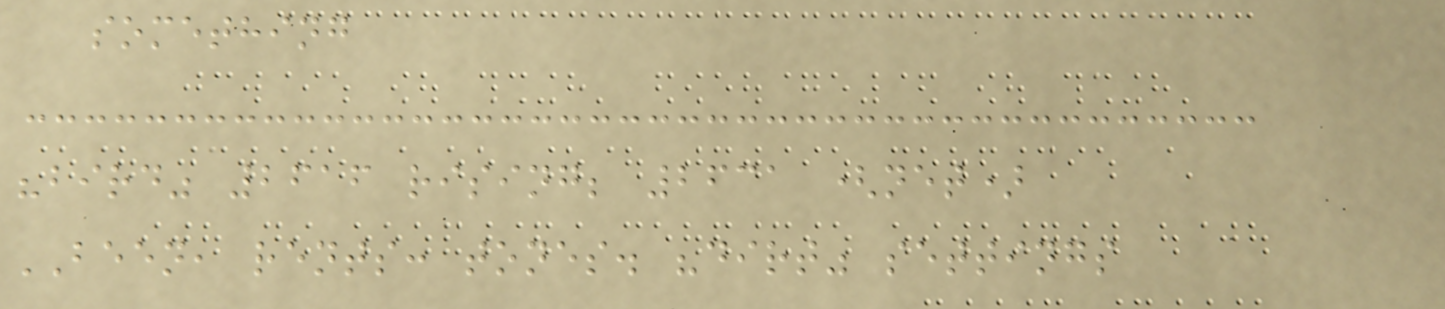something
"bird" 2616 rising; 2631 (net)
BEEN, rents: tones. "dirt" settings
